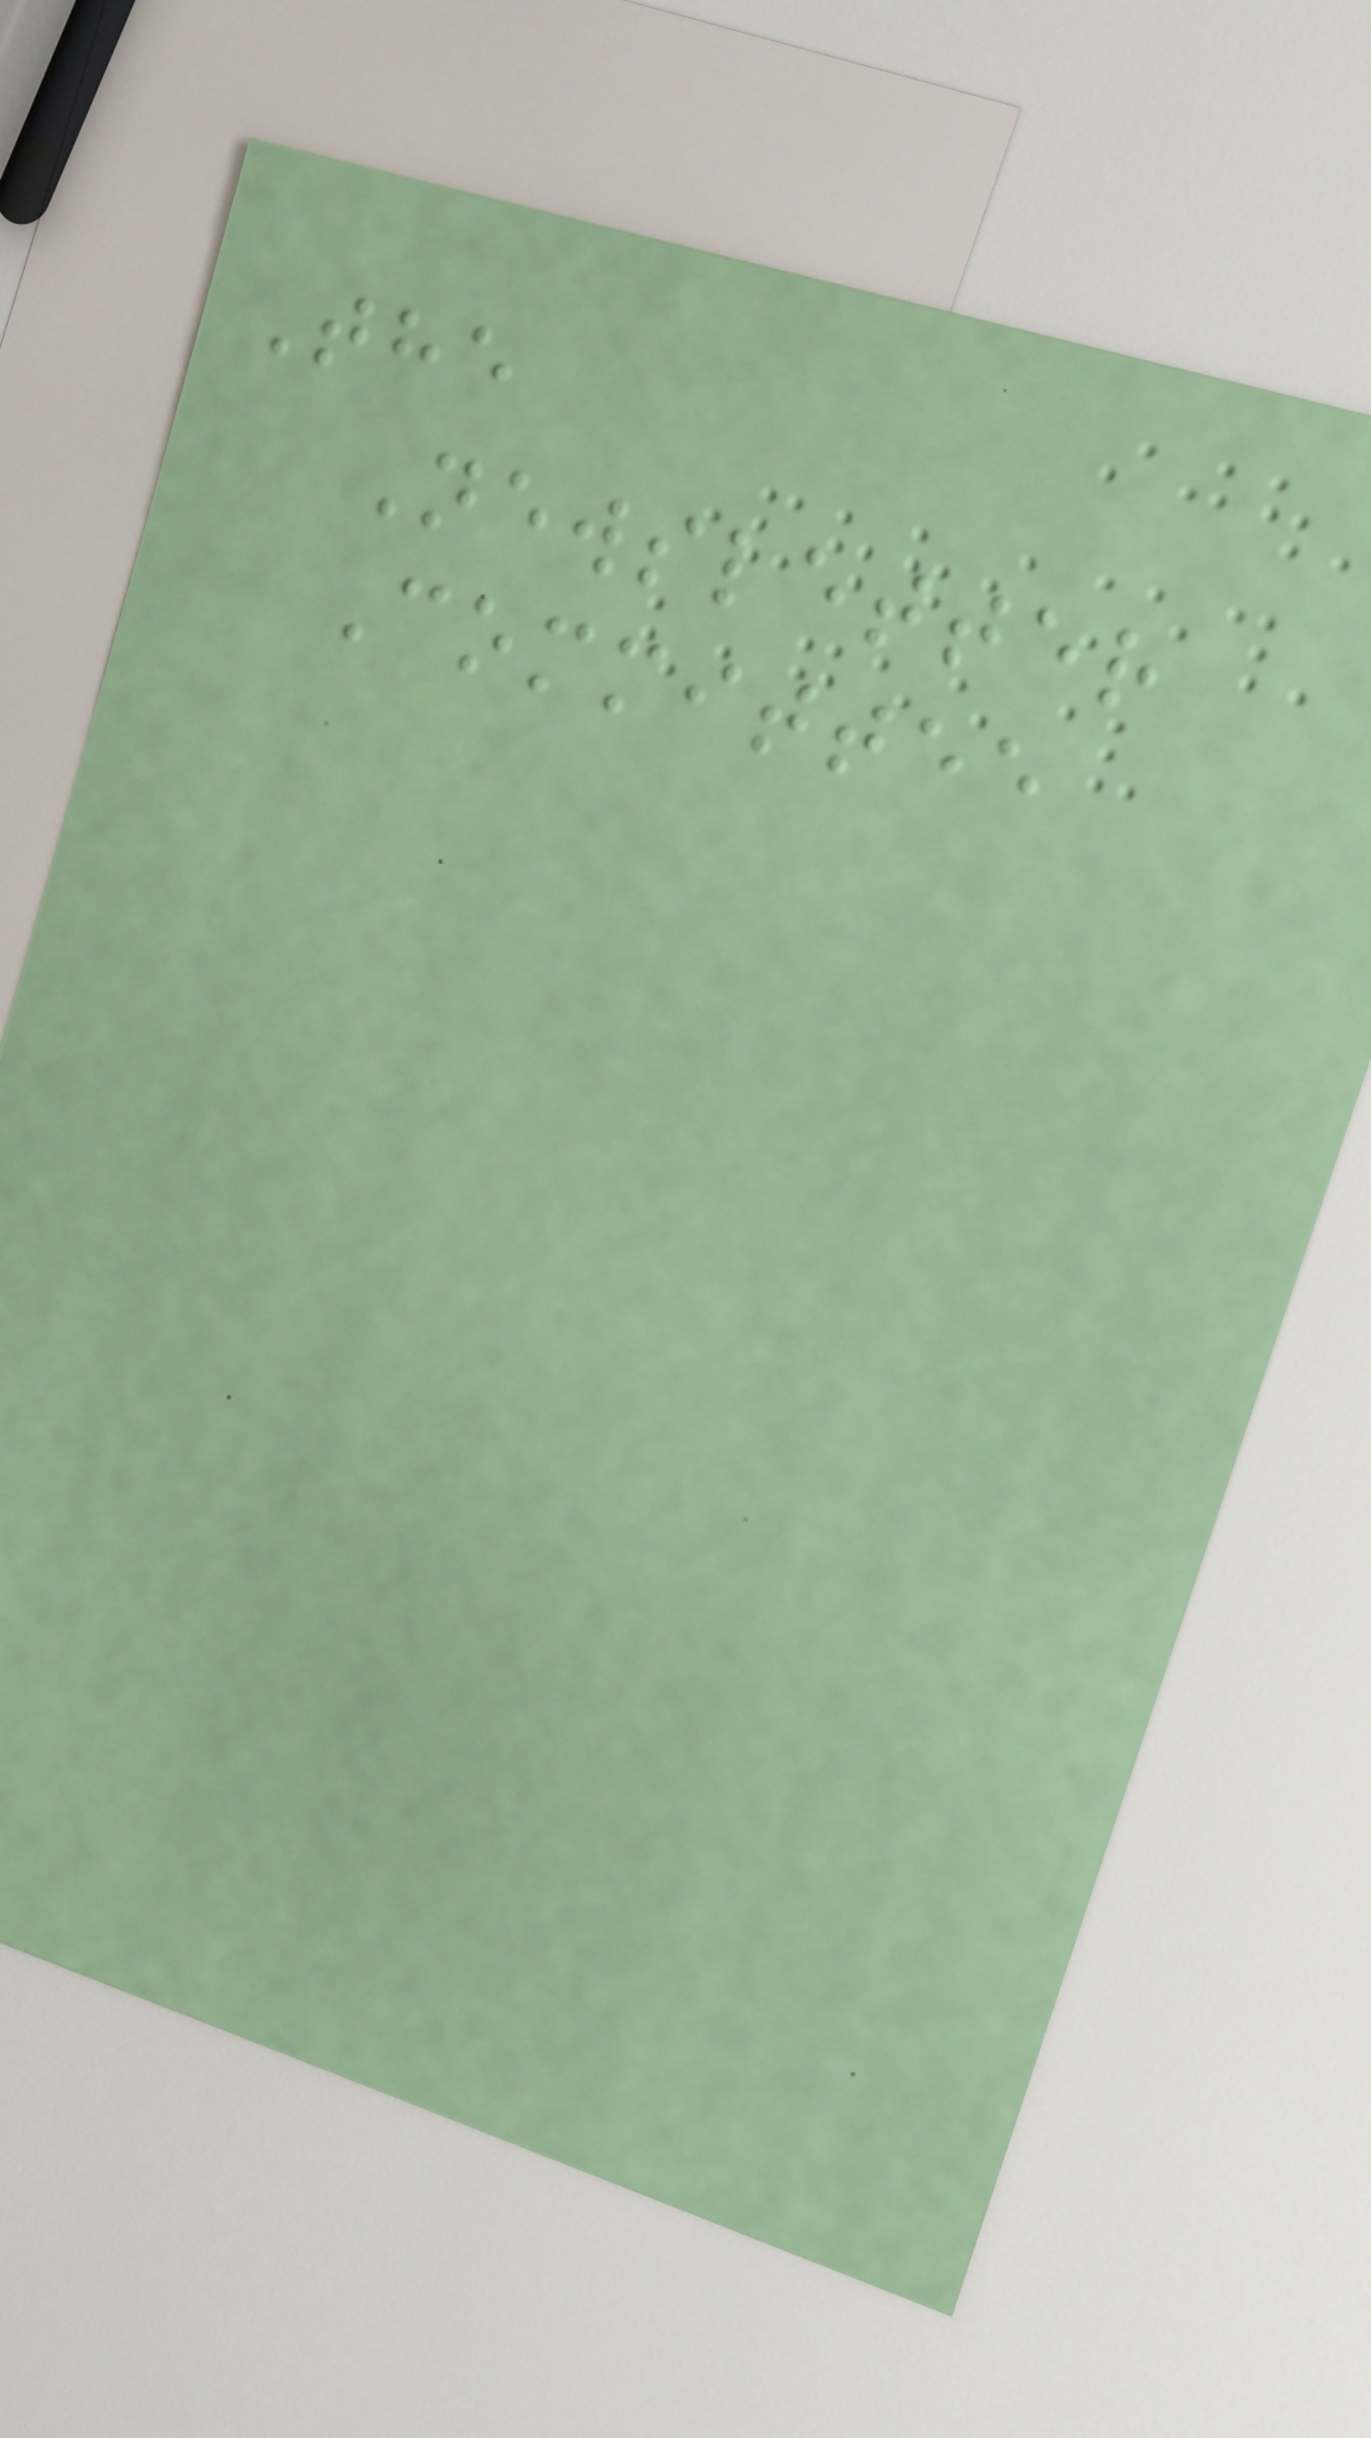The
Newsletter
Committee
